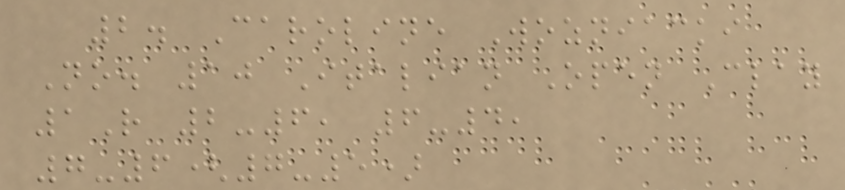2. Caroline Wozniacki
No. 10 Italian Open Clay
1R 2-6, 6-4,
7-6(7-5)
